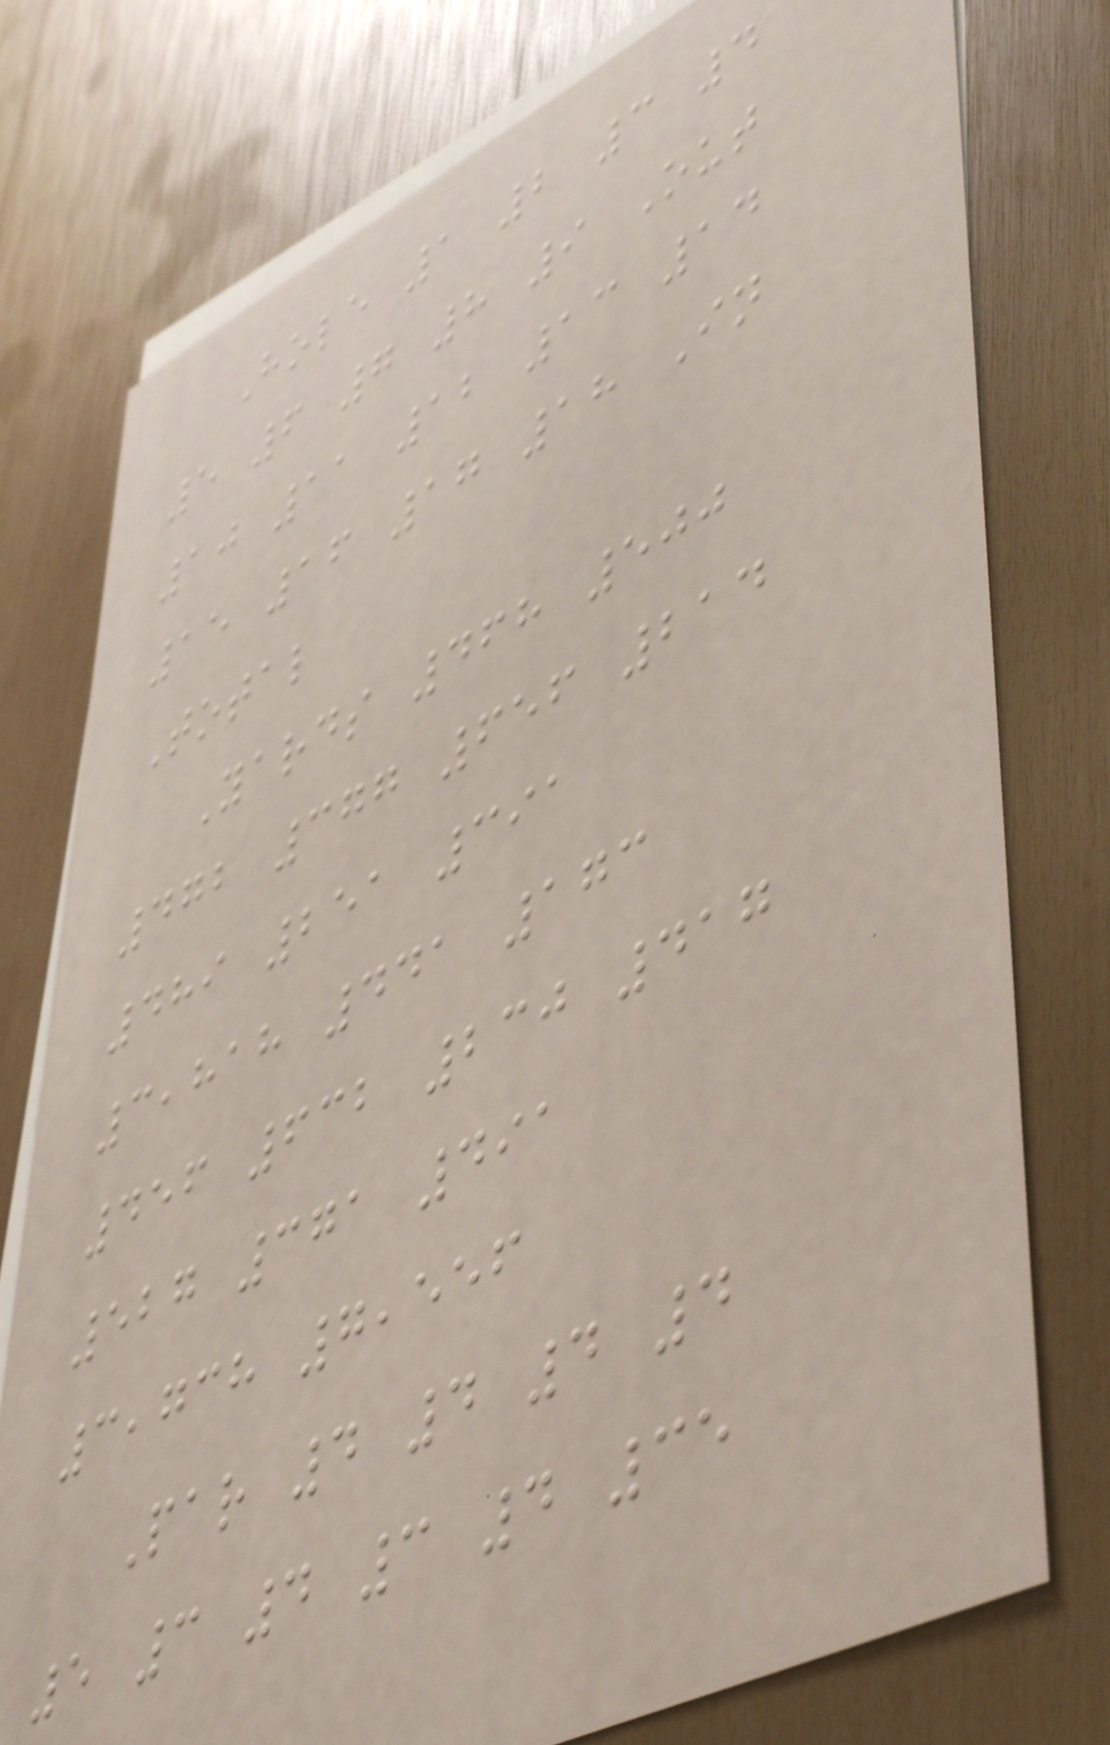Hole 1 2 3 4
5 6 7 8 9 Out
10 11 12 13 14
15 16 17 18 In
Total
Yards 468 500
472 377 656 214
489 251 391
3,818 441 173
456 632 230 417
527 371 491
3,738 7,556
Par 4 4 4 4
5 3 4 3 4 35
